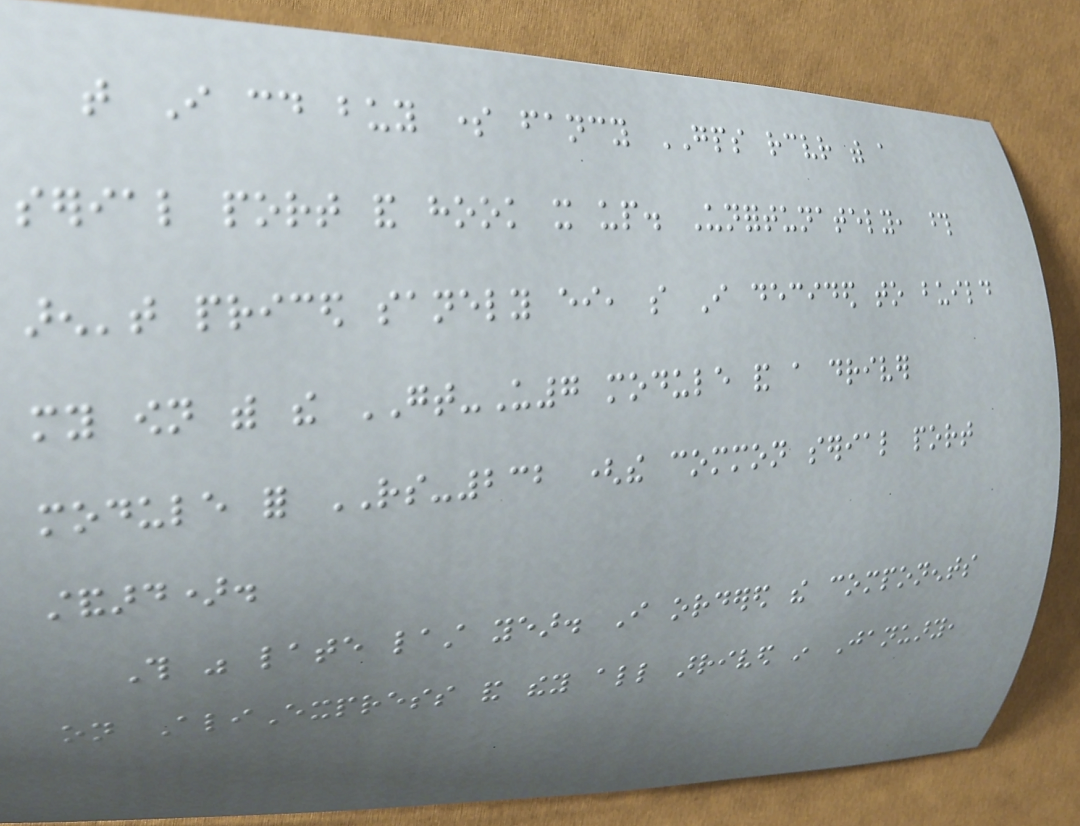that I could buy some fancy GPS receiver with a
serial port and hook it up. Unfortunately, those
aren't priced sanely either, so I decided to build
my own with the GT-U7 module and a driver
module for RS-232 (the common serial port
standard).
This was late last year. I ordered the components
on AliExpress and they all arrived in January,
